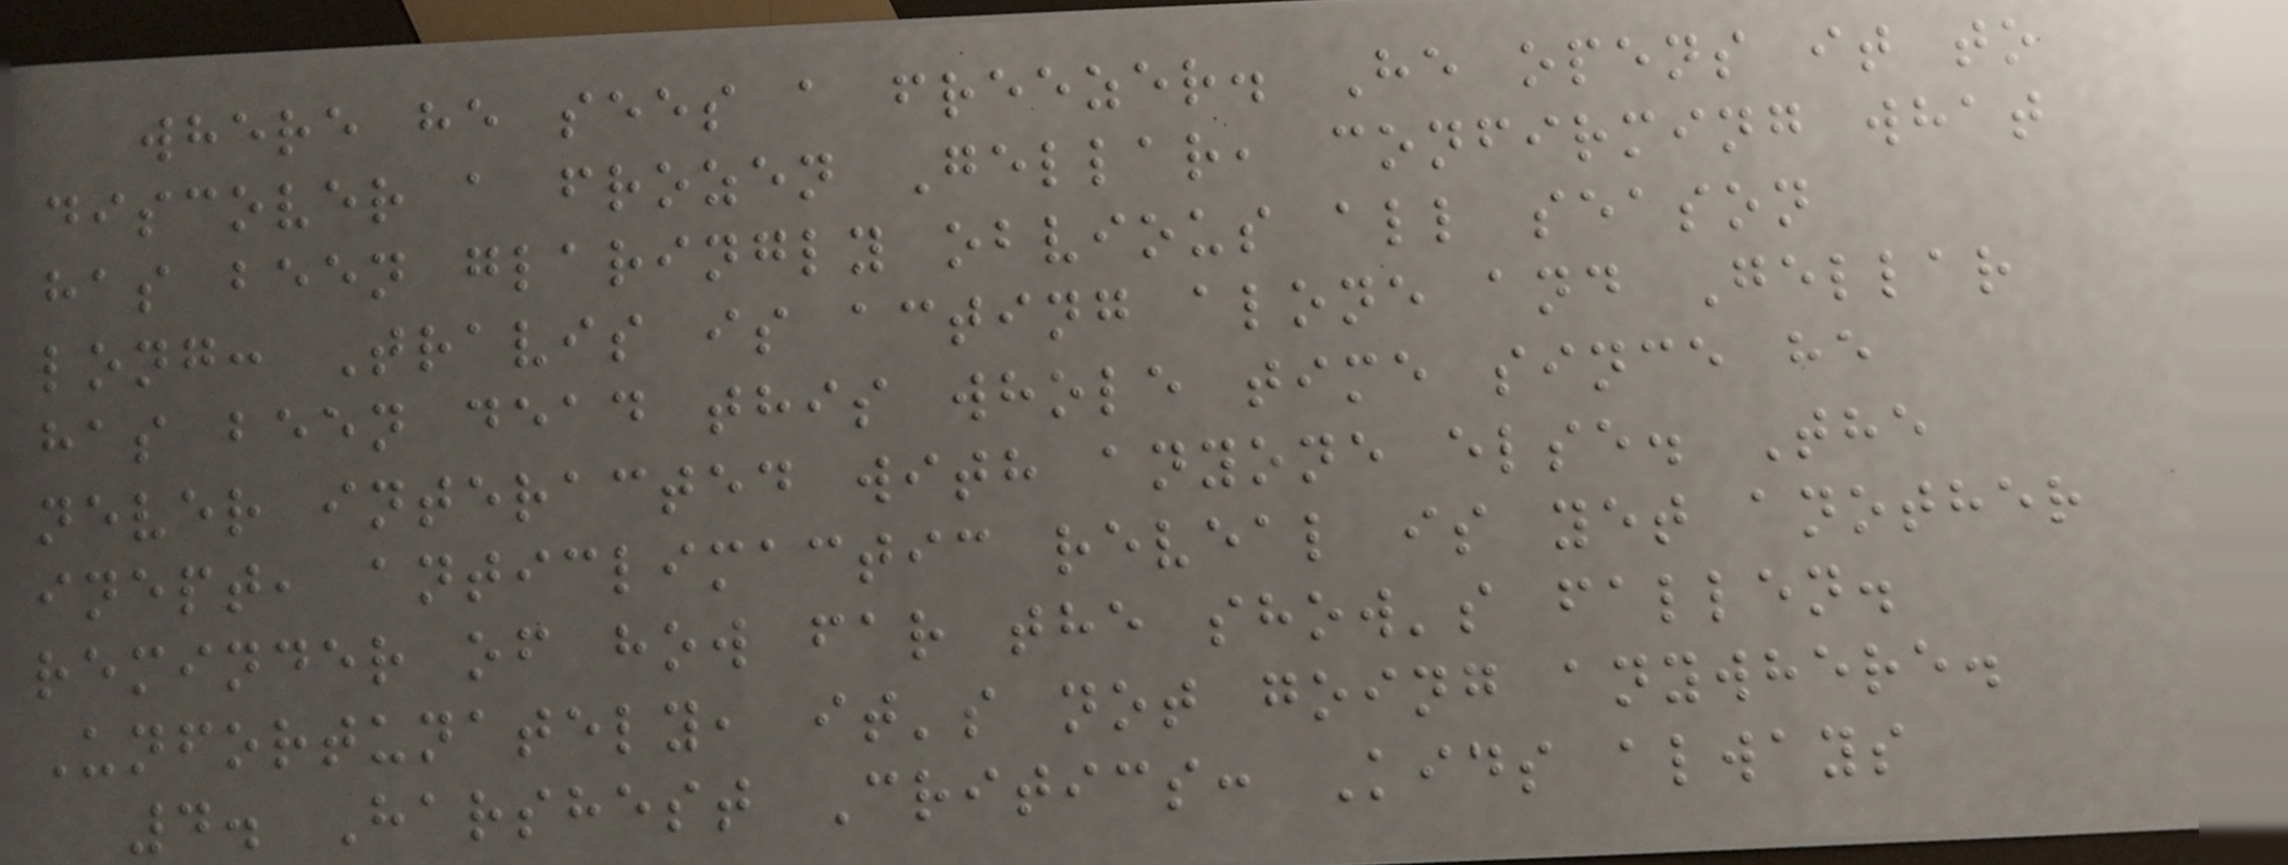where he sees a freezer. He opens it to
discover a frozen Gellar, confirming what
has been glaringly obvious all season
long: Travis is acting alone and Gellar
has been dead this whole time since he
never interacted with anyone else. The
inept, anticlimactic reveal is yet another
reminder of how far the show's fallen.
Unfortunately, it's not going anywhere.
4. Harshest Critics: Kids always
